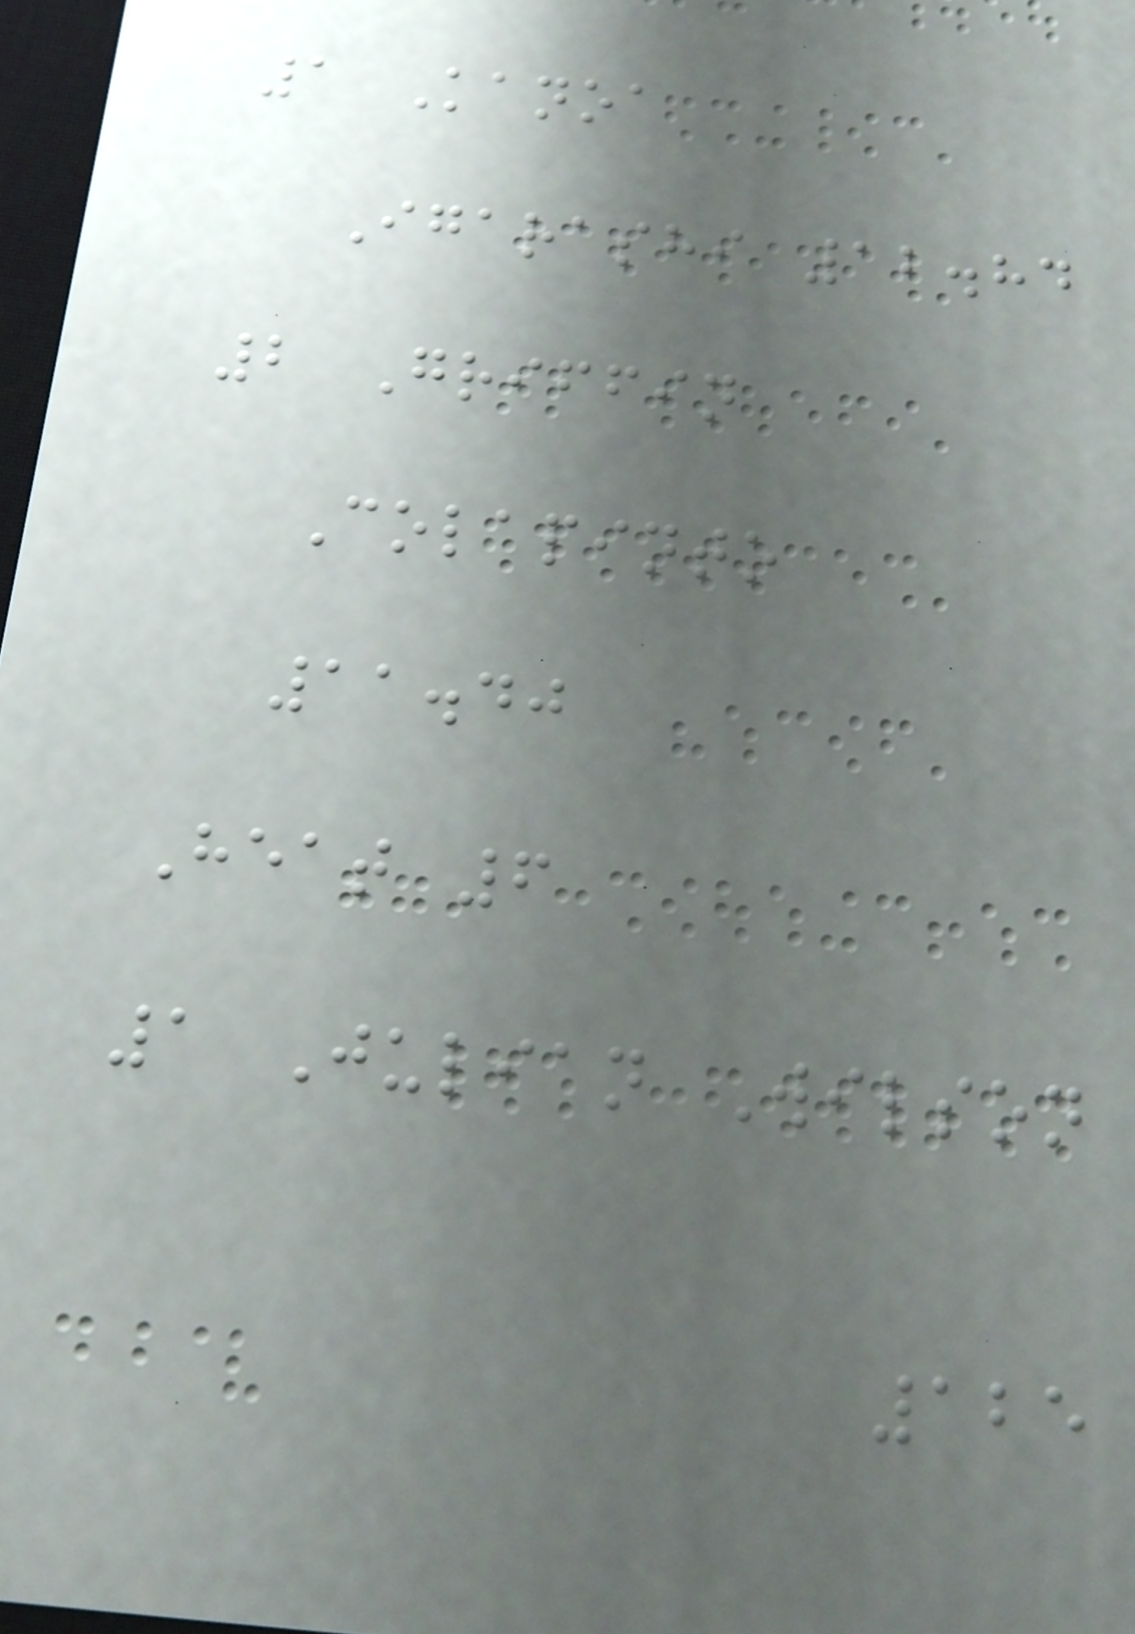1 Kanoa
Igarashi 12.84
2 Griffin
Colapinto
11.40
Heat 6
1 Julian Wilson
125
